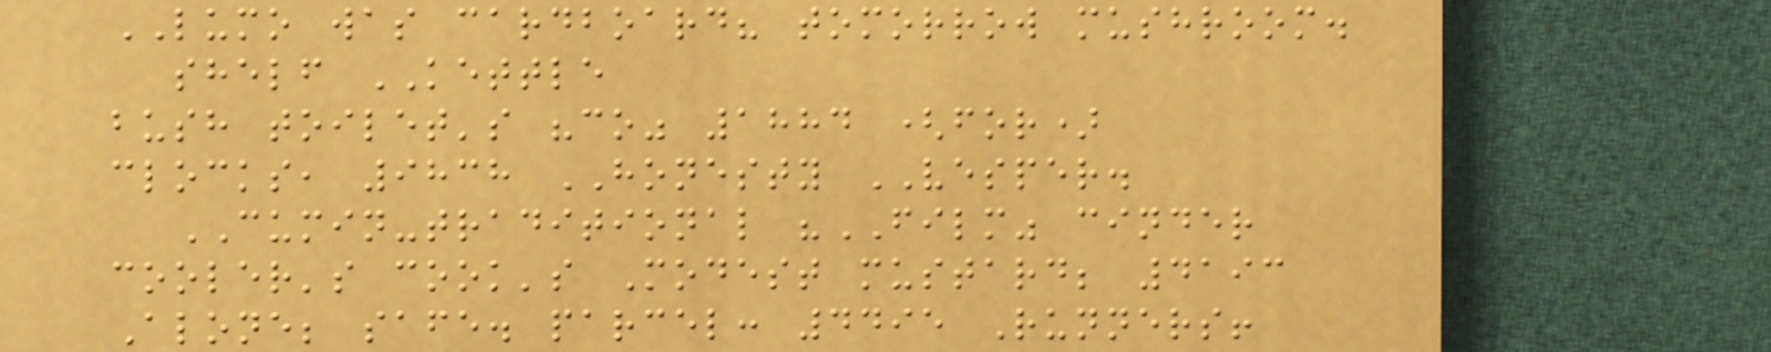LUMO was cardboard? tomorrow mushroom.
shelf KETTLE
bush toilet's "co" 1884 (for)
clocks, 9838 HONESTY VESPER.
CUMIN-traditional "FILM" cinder
cooler's cook's Modest mustard; 4193
Alone; safe. parcel: 4495 Runners!
